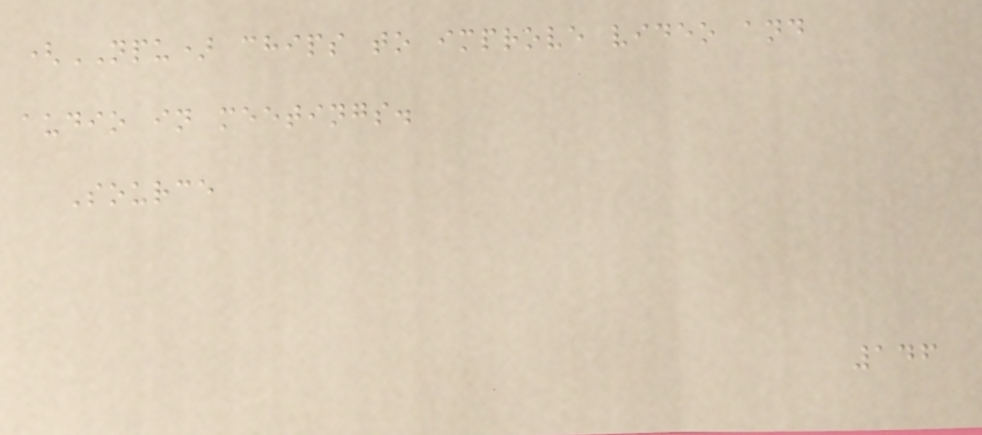(NPU) chips to improve video and
audio in meetings.
Source
146
